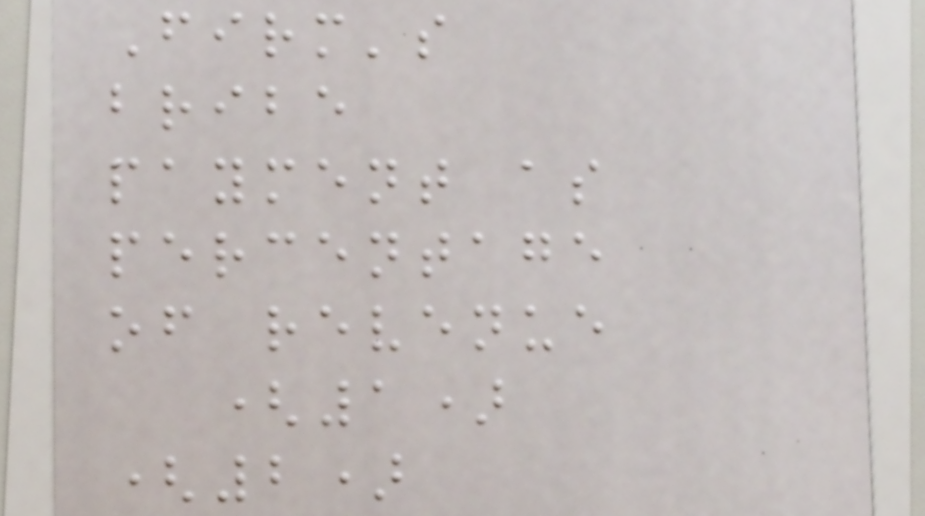Firm's
bribe
payment as
percentage
of revenue
(1)
(2)
